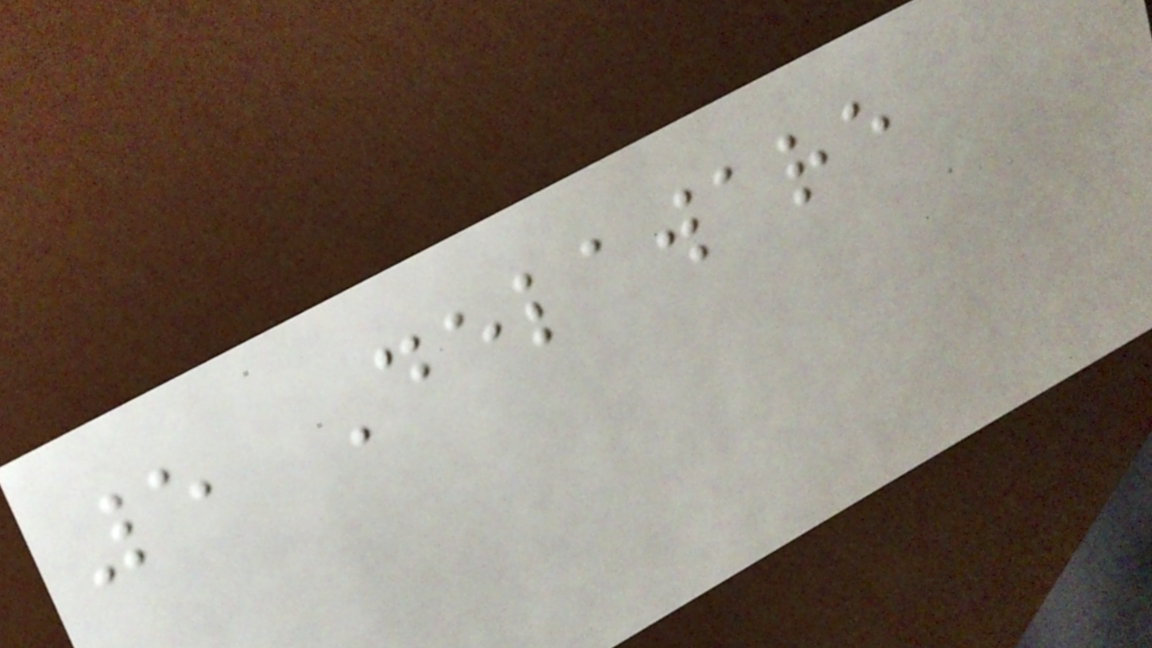5 Delaware
